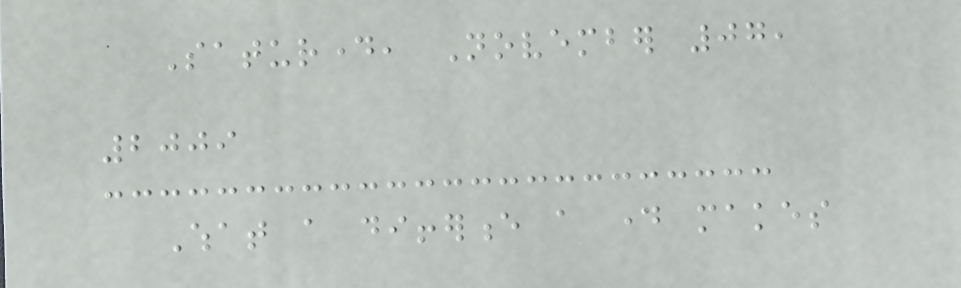Saturday, November 07,
2009
What a difference a day makes
